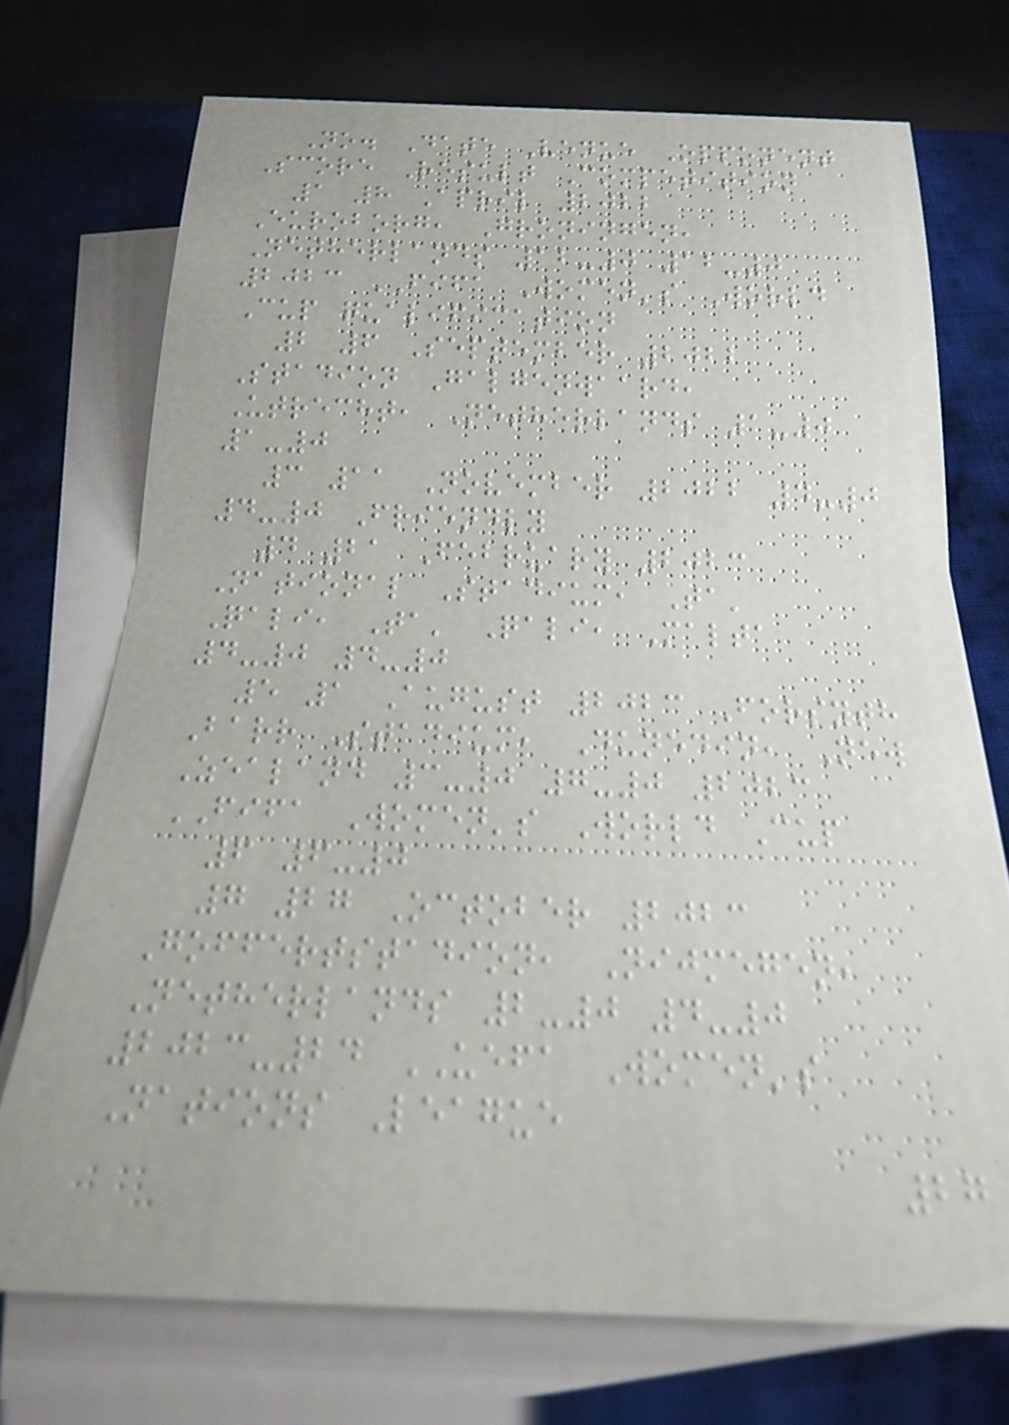No. Date Venue Opponent
Score Result Competition
1 8 April 2022
Euroborg, Groningen,
Netherlands 12-0 12-0
2023 FIFA Women's World
Cup qualification
2 6 September 2022
Stadion Galgenwaard,
Utrecht, Netherlands 1-0
1-0
3 11 November 2022 4-0
4-0 Friendly
4 21 February 2023
National Stadium, Ta'
Qali, Ta' Qali, Malta
4-0 4-0
5 1 August 2023 Forsyth
Barr Stadium, Dunedin, New
Zealand 3-0 7-0 2023
FIFA Women's World Cup
6 6-0
7 27 October 2023
Goffertstadion, Nijmegen,
Netherlands 2-0 4-0
2023-24 UEFA Women's
Nations League
27
